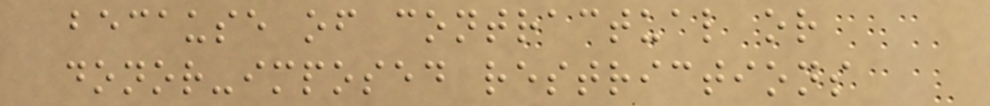because of contractual or
donor-imposed restrictions
